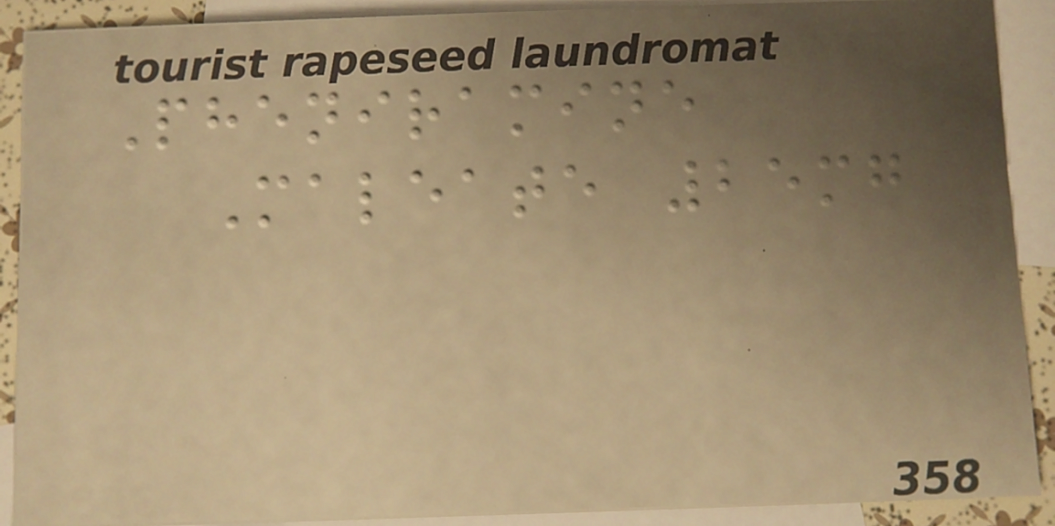Pheniramine
Maleate 25mg
